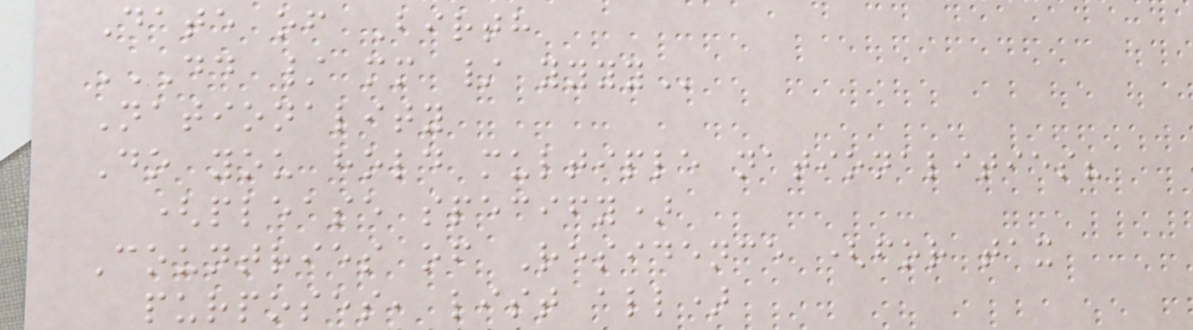Date of Birth
DD / MM / YYYY
Nationality
Do you hold multiple nationalities?
(please specify)
Countries of Residence (for tax
purposes, list all)
